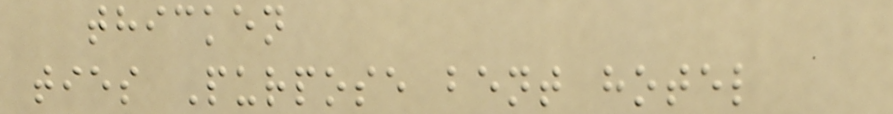thicken
ties Purpose bent hotel
